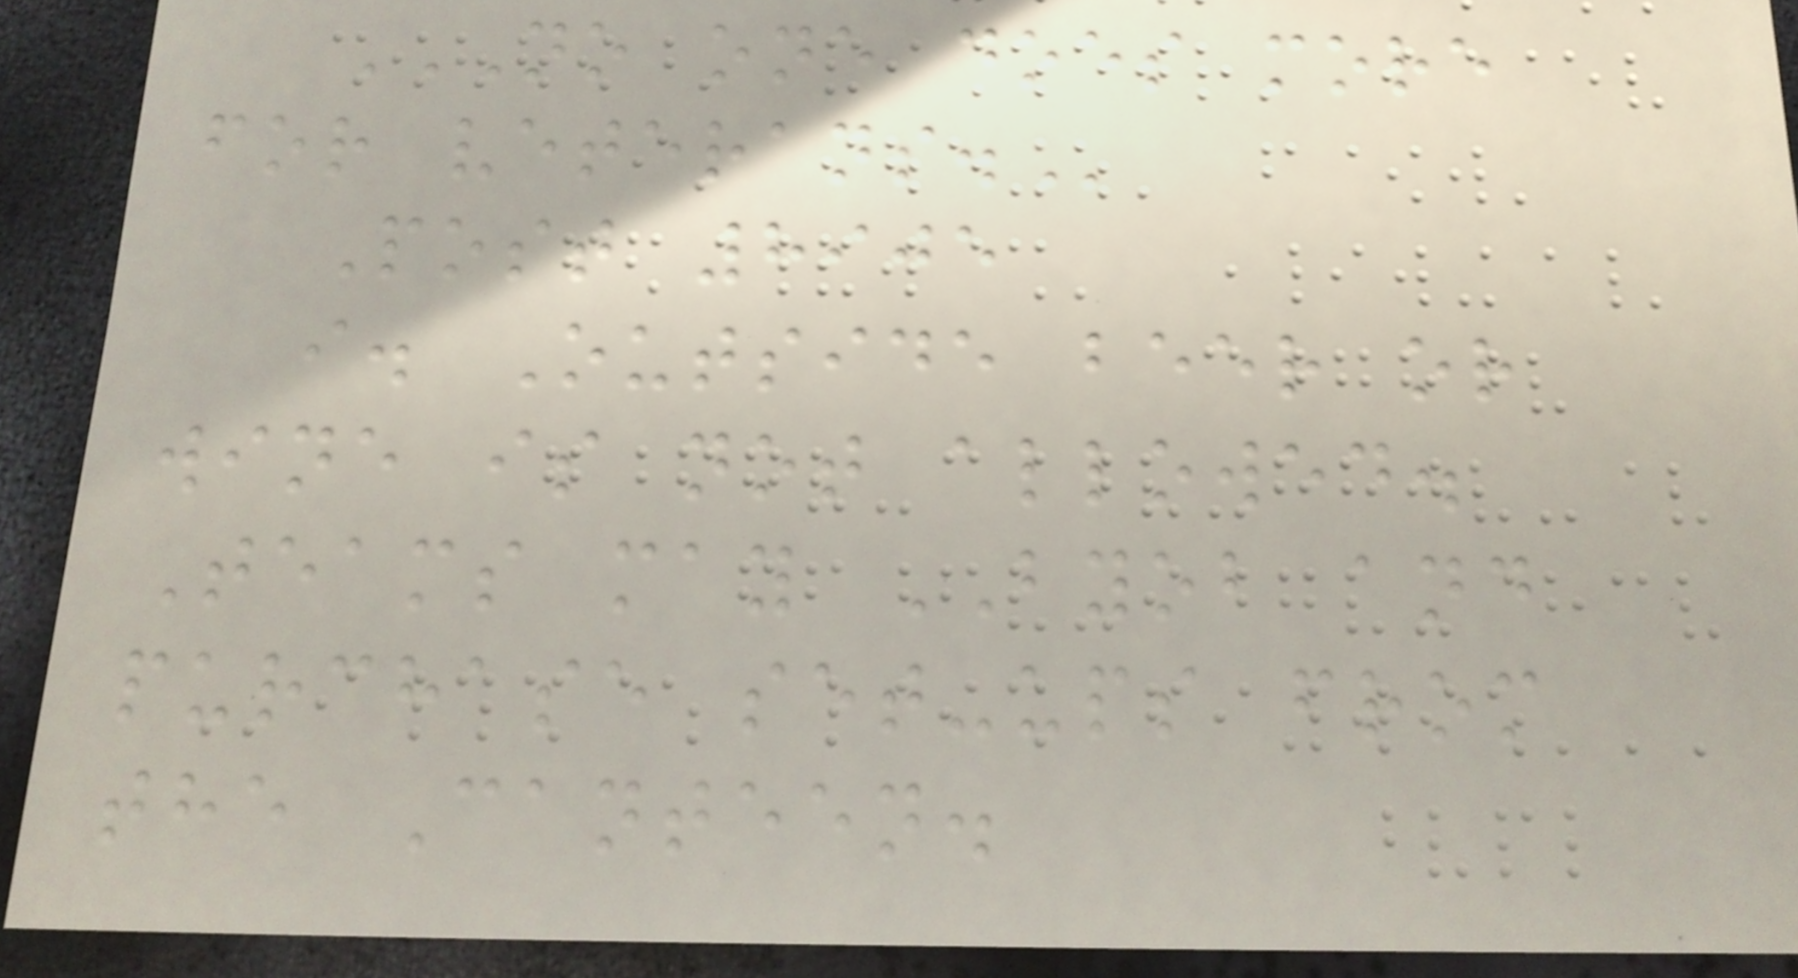NO ONE DOES MORE
FOR VETERANS.
Post 8905
i. Outside beer or
wine is not allowed.
Teams may BYOB and
purchase set-ups from
the Canteen.
